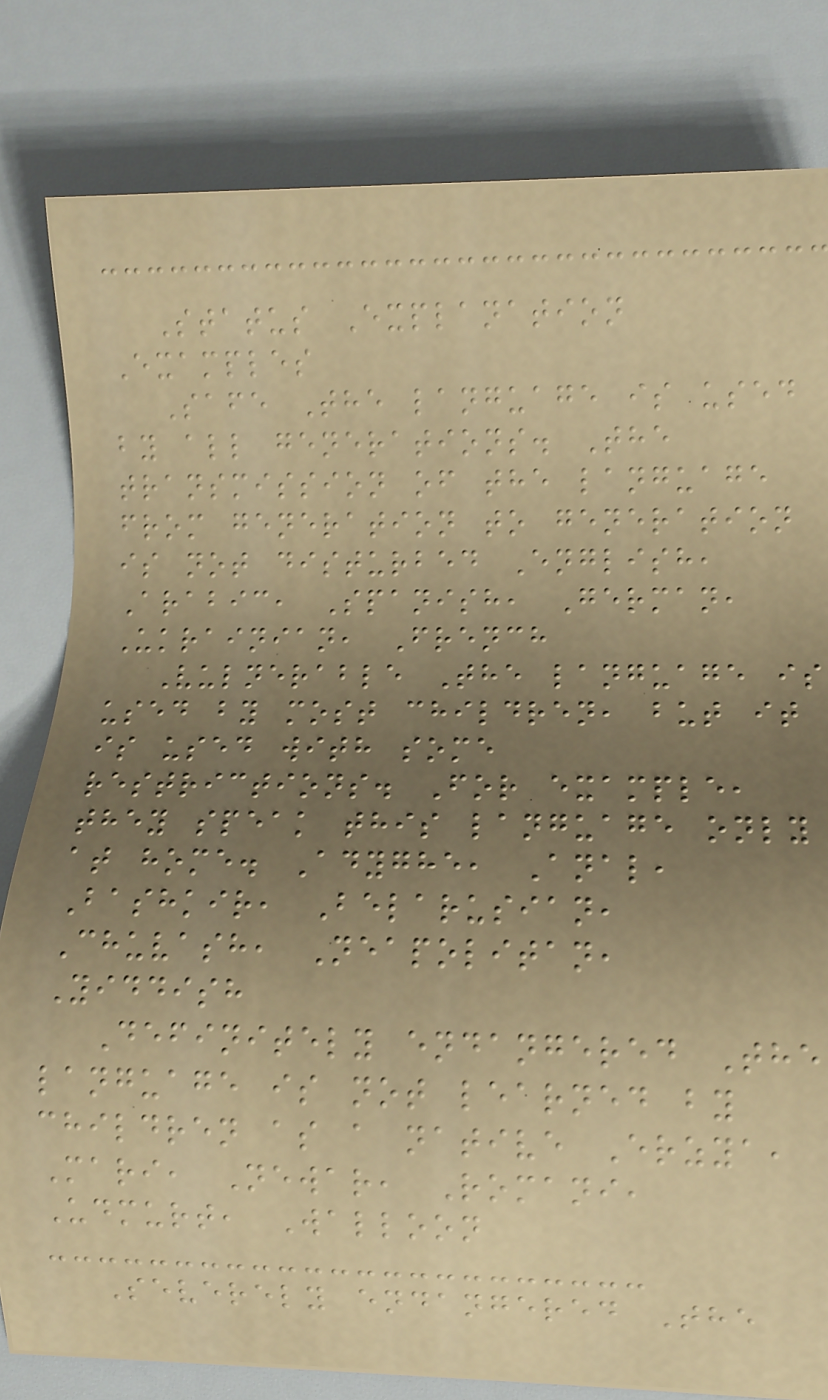Status Explanation
Examples
Safe The language is used
by all generations. The
transmission of the language
from generation to generation
is not disturbed English,
Arabic, Spanish, German,
Ukrainian, French
Vulnerable The language is
used by most children, but it
is used with some
restrictions. For example,
they speak this language only
at home. Adyghe, Anal,
Bashkir, Belarusian,
Chuvash, Neapolitan,
Yiddish
Definitely endangered The
language is not learned by
children as a native Erzya,
Mari, Newar, Romani,
Udmurt, Walloon
Severely endangered The
